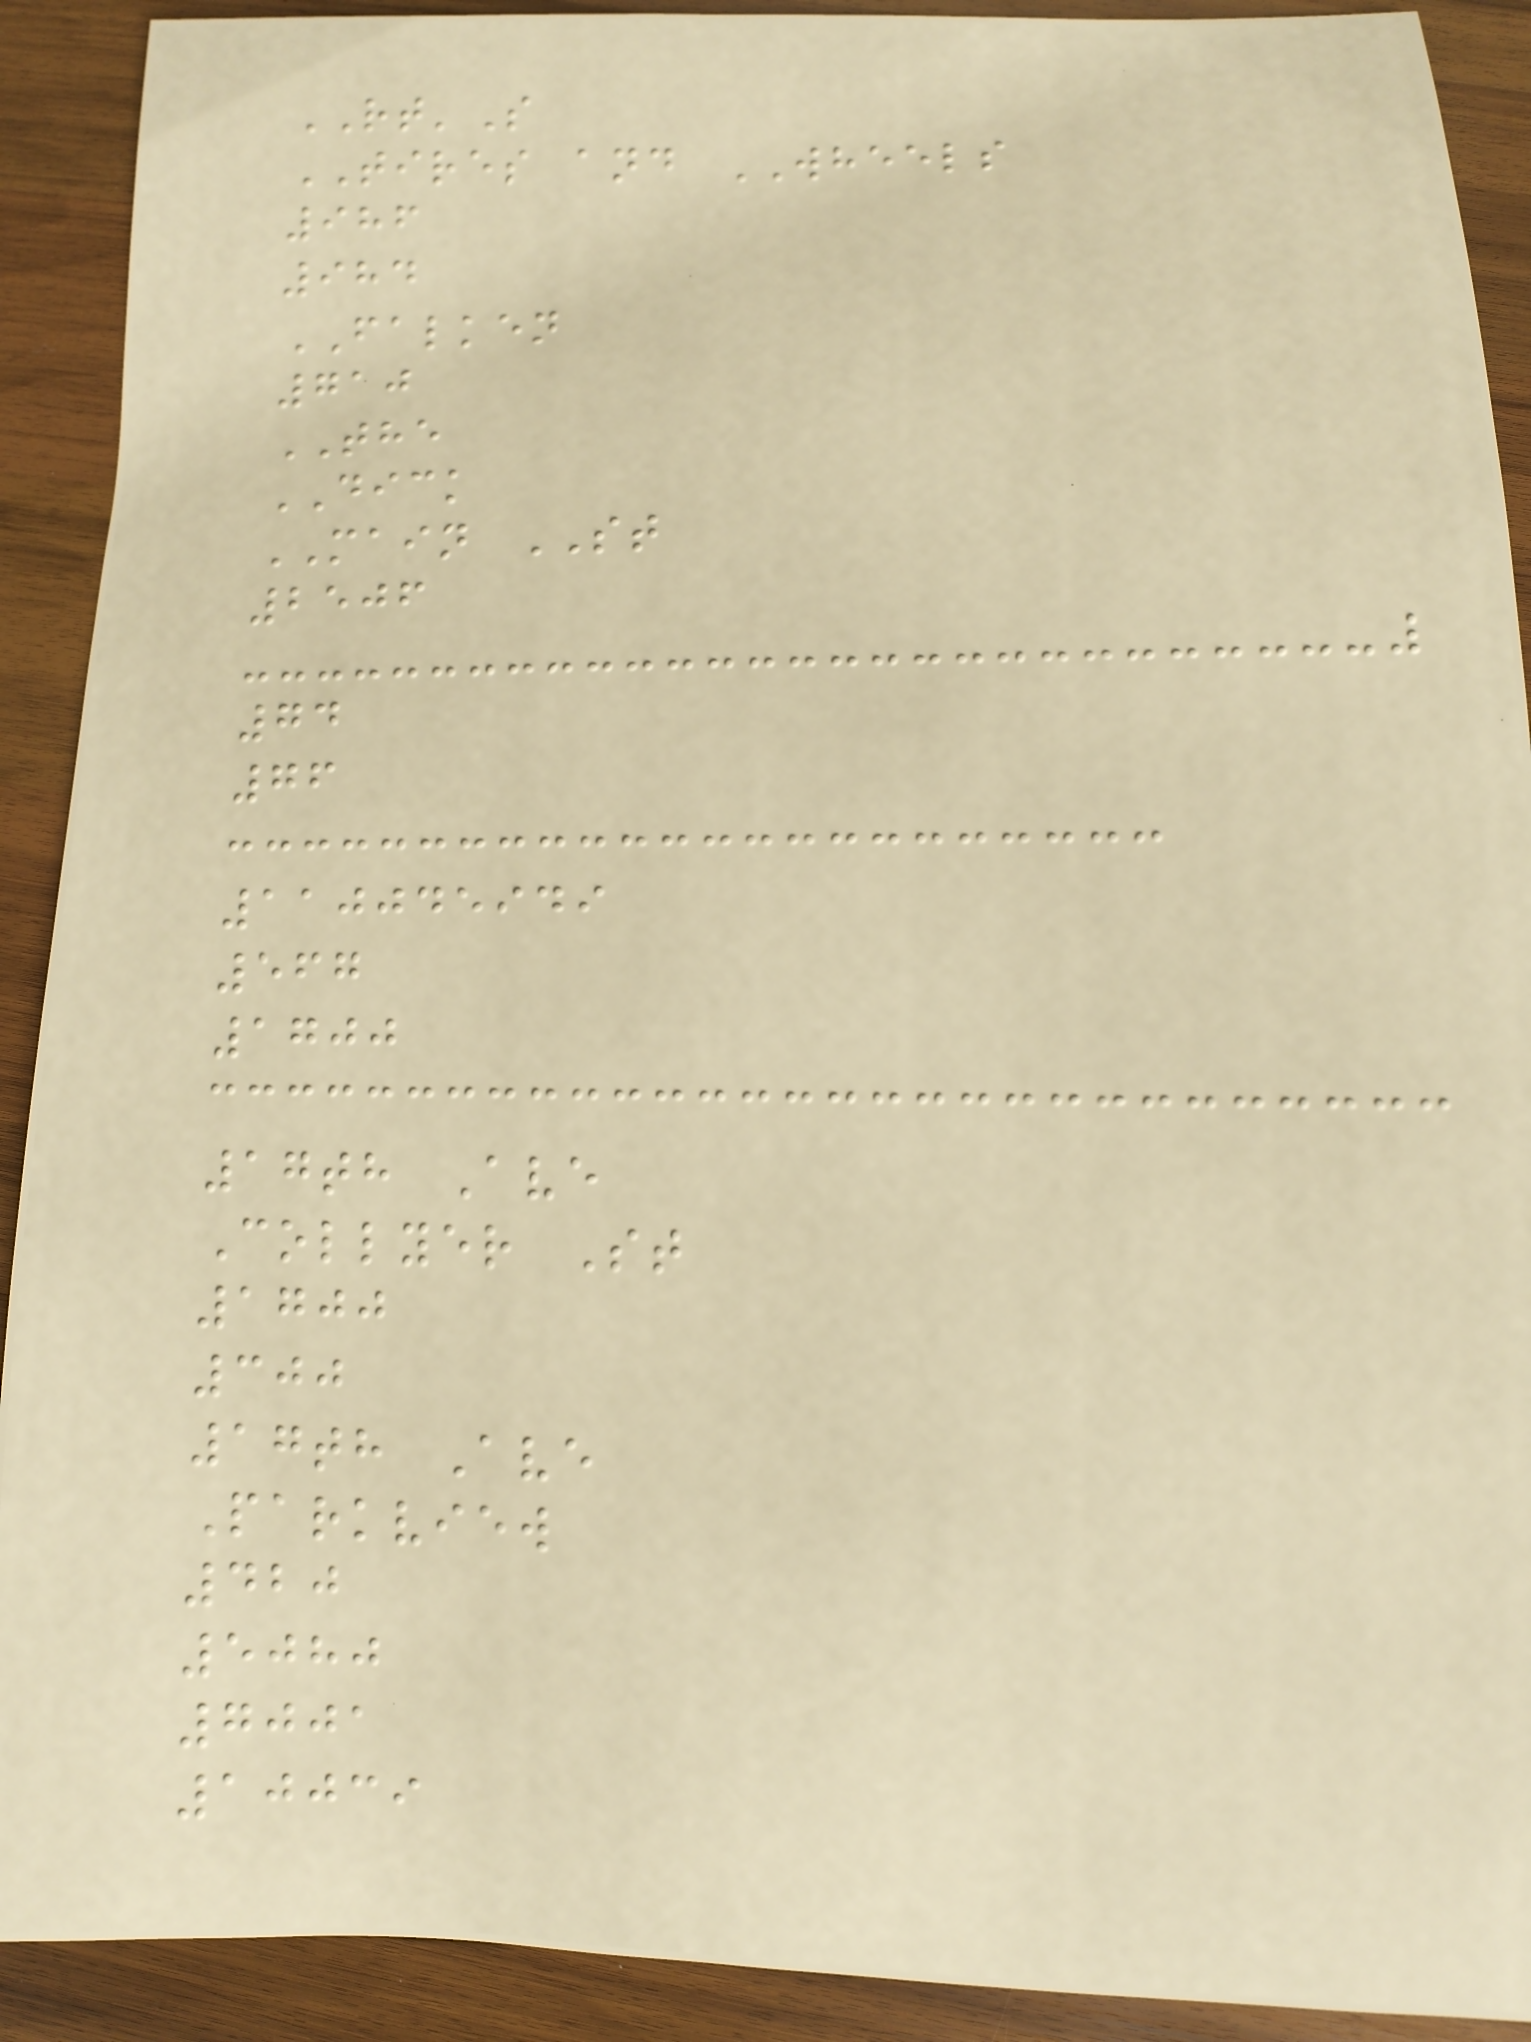RT'S
TIRES and WHEELS
986
984
FALKEN
710
THE
DICK
MAIN ST
2506
74
76
110045949
567
1700
17th Ave
Collyer St
1700
300
17th Ave
Parkview
420
5080
7001
10039
